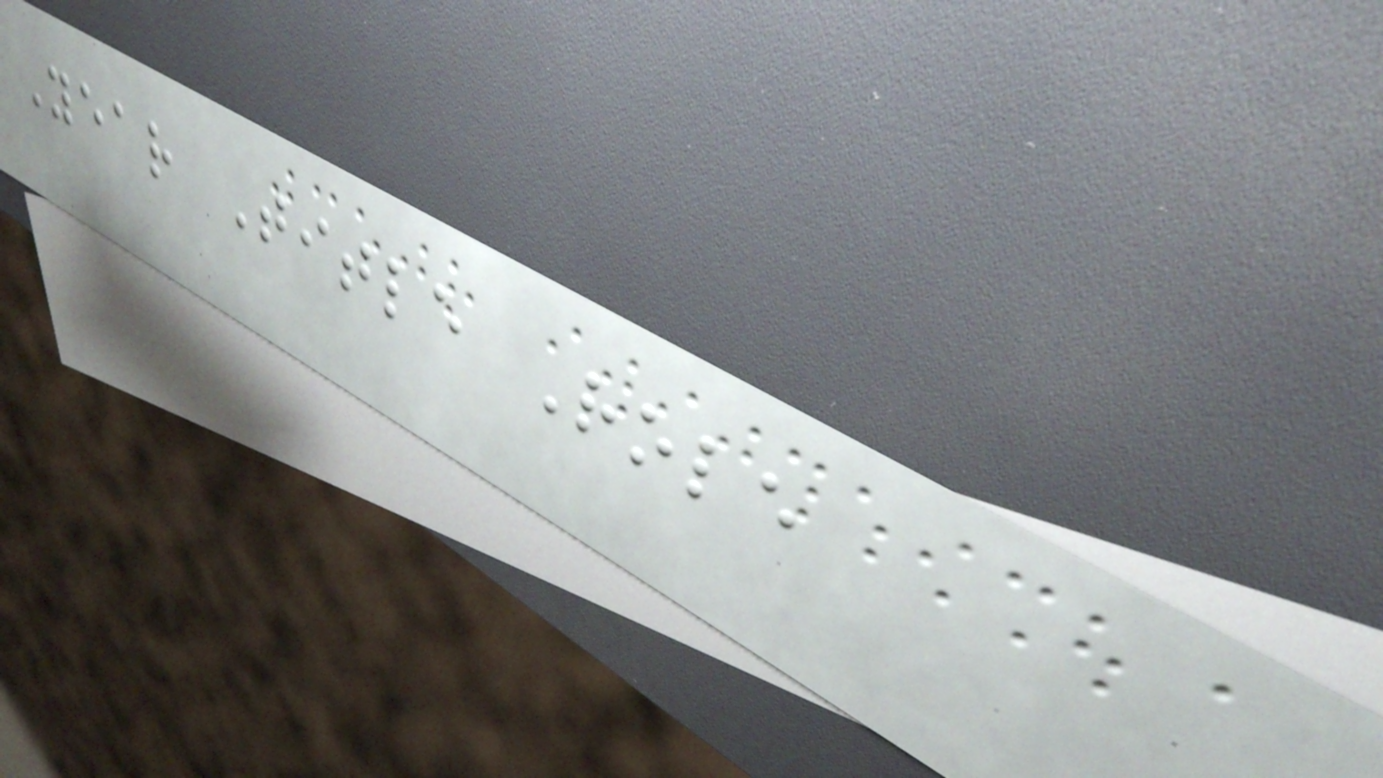Year Title Role
